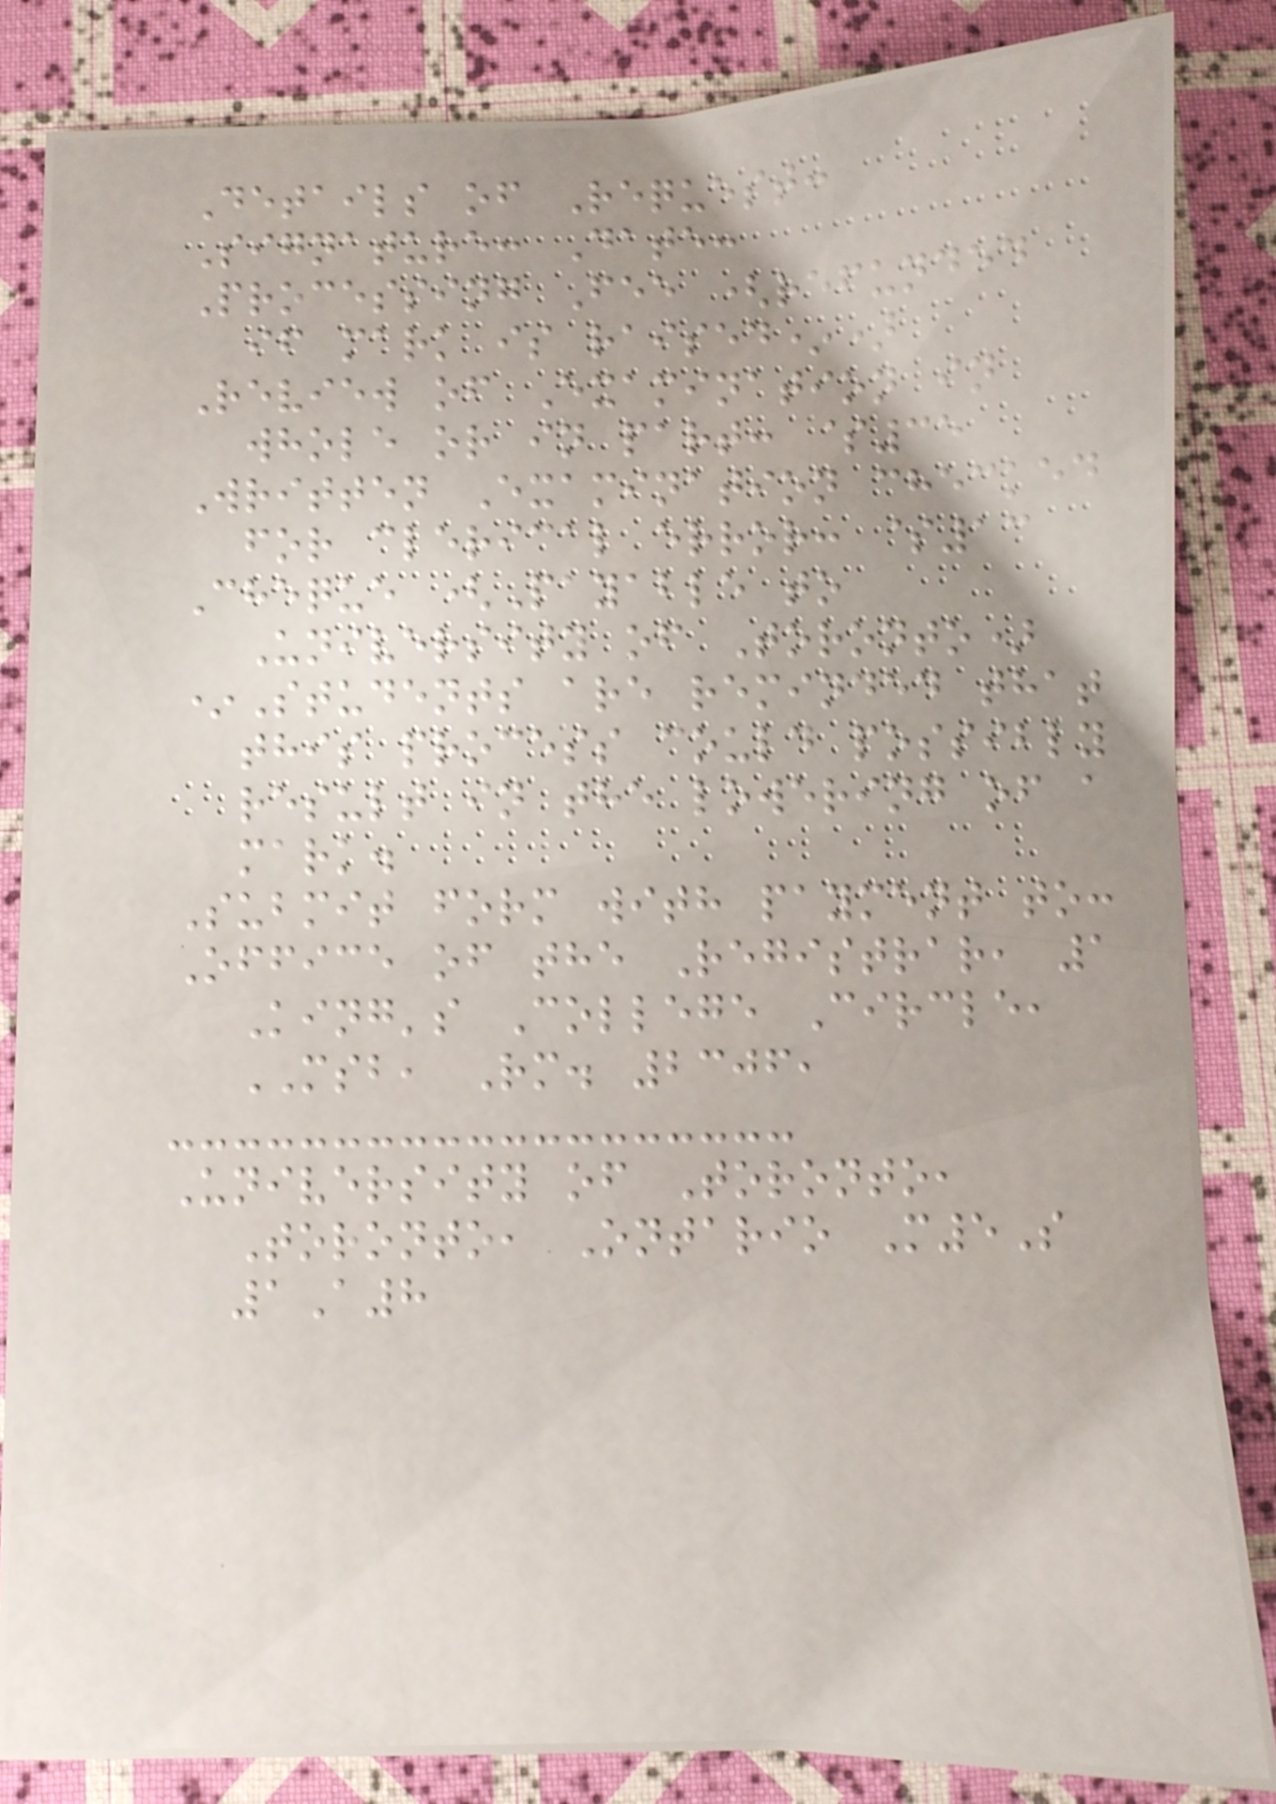Details of Request:
Signature: Date:
Processing Fee (refunded
if mark is raised*)
Review of Examination in
whole or in part: $35
Written Examination checked
for clerical error: $13
Cheque (Payable to
University of Toronto)
*Students are reminded that
this process could possibly
result in the lowering of a
mark.
Submit form with payment to:
Office of the Registrar, 1
King's College Circle,
MSB, Rm. 2306,
University of Toronto,
Toronto, Ontario M5S
1A8
